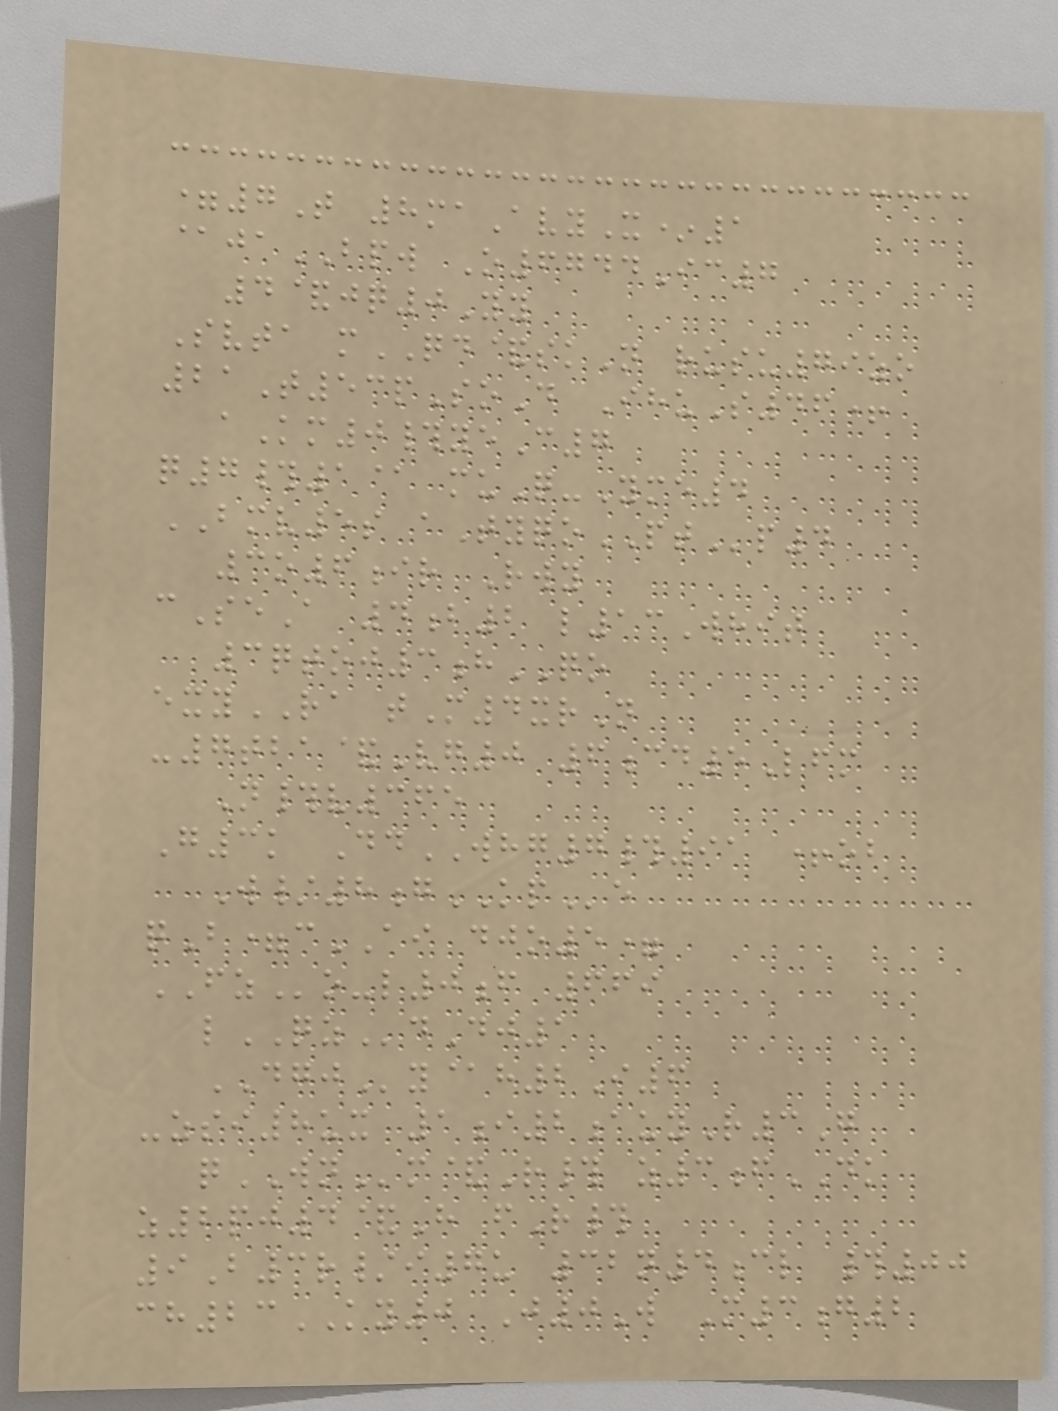=7T 8maAvyX*1
@jaBPW O6744Ic7
4&jq0Yy
Svta mQD&skN rusu79zo
21T53pSoD IhuS46+
aKm0#yeC7
q7#1@ muQ-Yme4
BMV5s aTyqoPTp4
3o6ir Rwy
cSeA 4b2 l13Whit
3qtoj3hQO
exyRA tM4xrN
-7tba&Vg0 6cd5Lfm
N#v365
G3k DdWHG7#91 +ob
W/8gKPe
qB=cAI djo5=
FZo-l0f 669
lQZdDj1
DGJy@h2I6
-zsi8ux 1i2auyR3G
qWNm&R# z3fDK
z2pj4&H fR#
9B3r/i7u 32n4cl #00
ch23KY0 J0W M3g2
